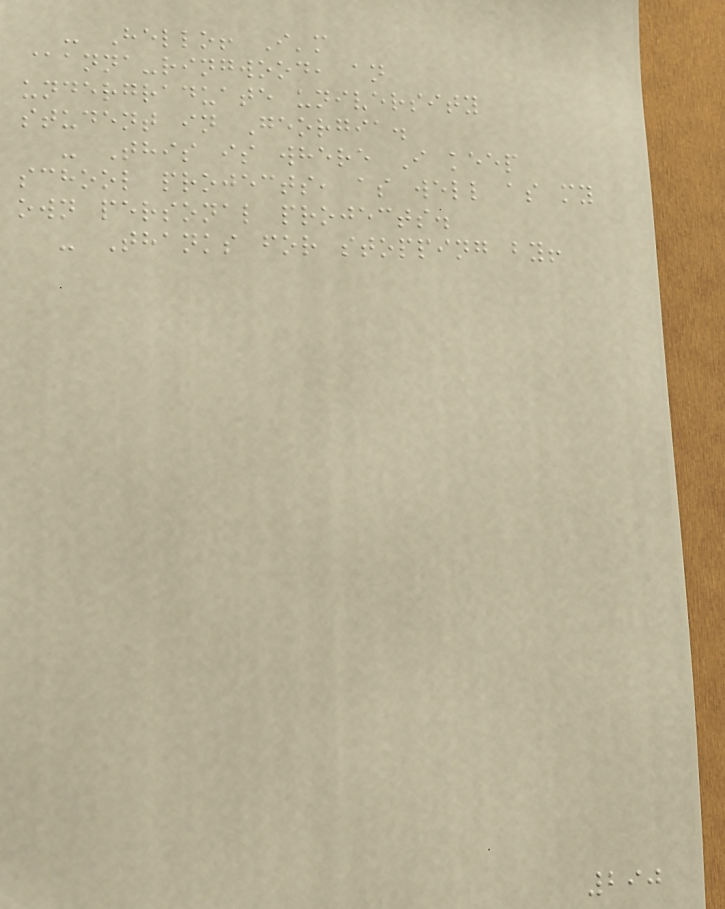- Hello! I'm
@anna-ringwood, an
undergraduate university
student in Georgia.
- This is where I keep
school projects, as well as my
own personal projects.
- Thanks for stopping by!
290
